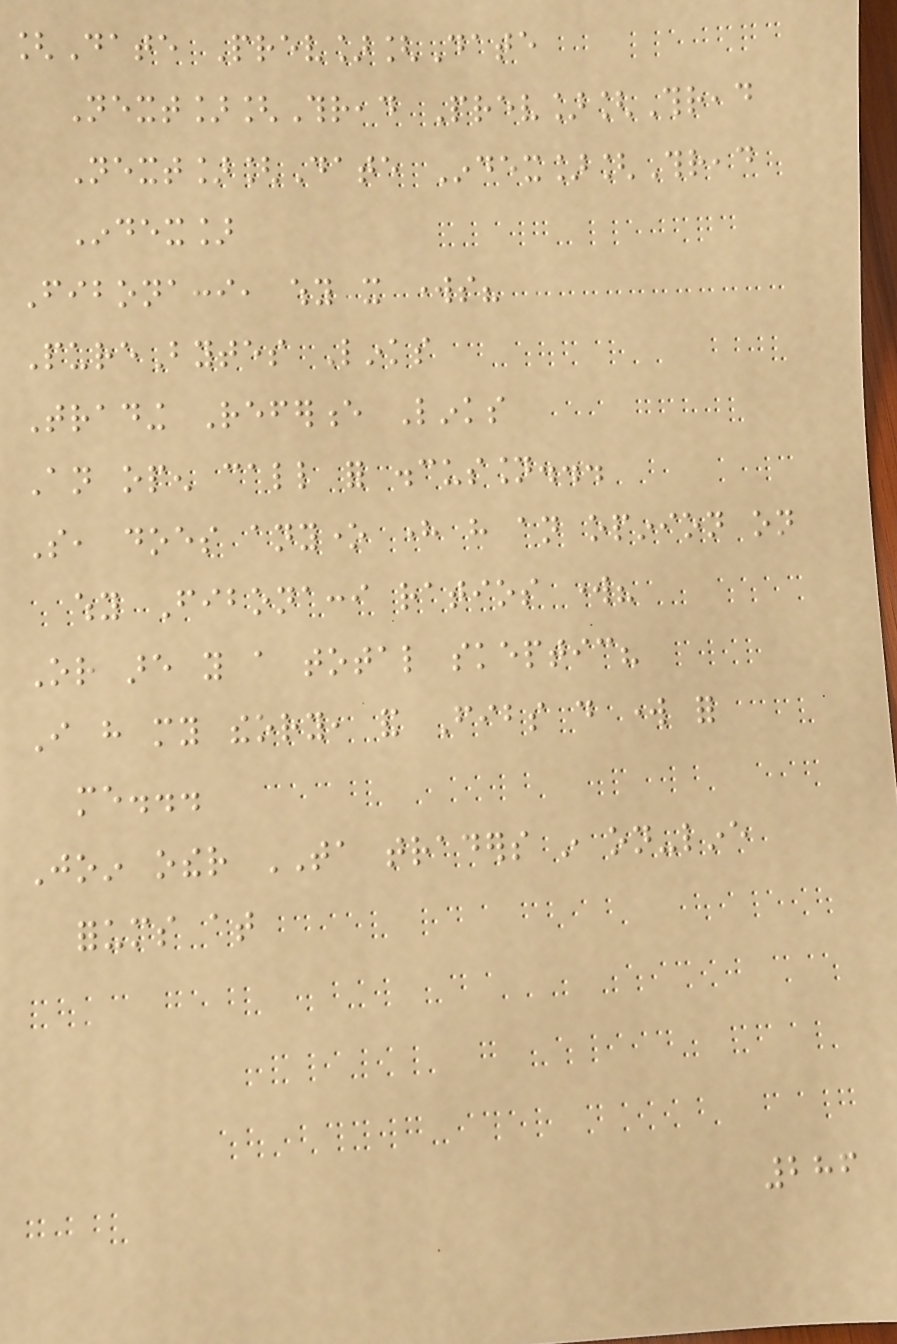[Date Prev][Date
Next][Thread Prev][Thread
Next][Date Index][Thread
Index]
Fibonacci, why it works?
PureBytes Links
Trading Reference Links
An open call for discussion...
So, does anyone here have an opinion on
why Fibonacci ratios work?
Or are you a total skeptic?
I have my theory, and Fibs do work for
me...
Join other TA traders in on-line
forums at
286
